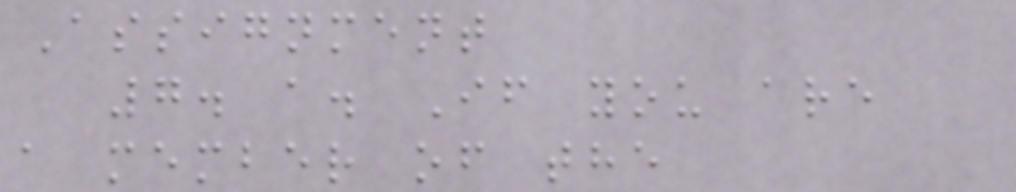Assignment
7. a. If you are
a member of the
